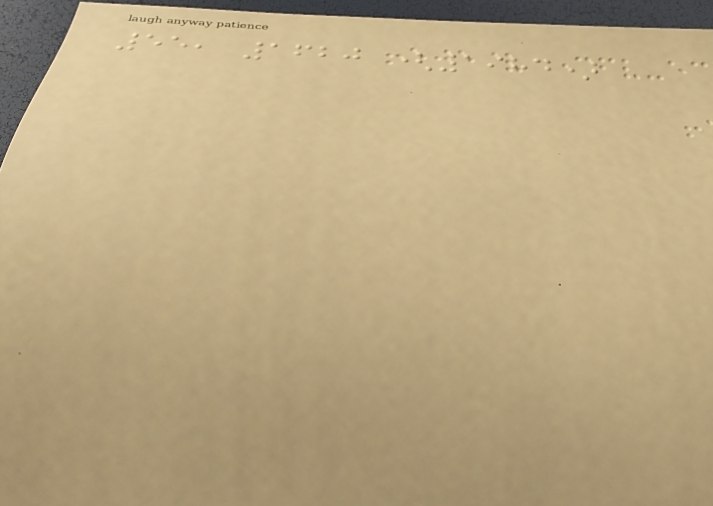55, 1620 (1984)
